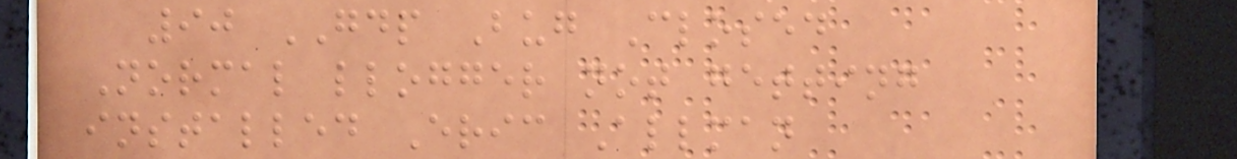90 GDP Bug Closed
Normal llogger not getting
installed Eric Allman
